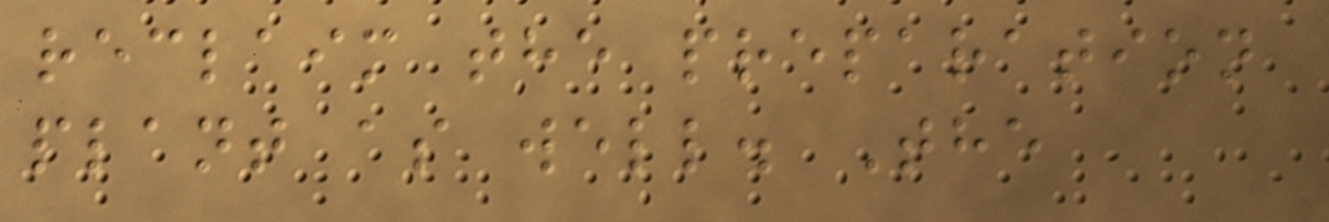reclaim the preparation
plant as well. The
